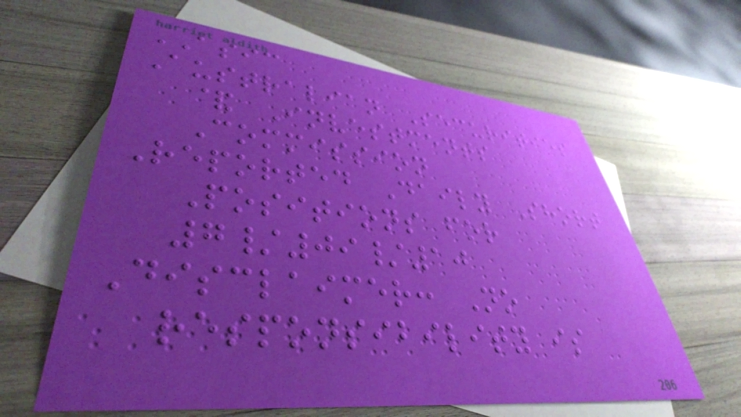ASIC
Australian Securities
& Investments
Commission
Reported Daily Short
Positions for
7/09/10
Disclaimer: No
responsibility is
